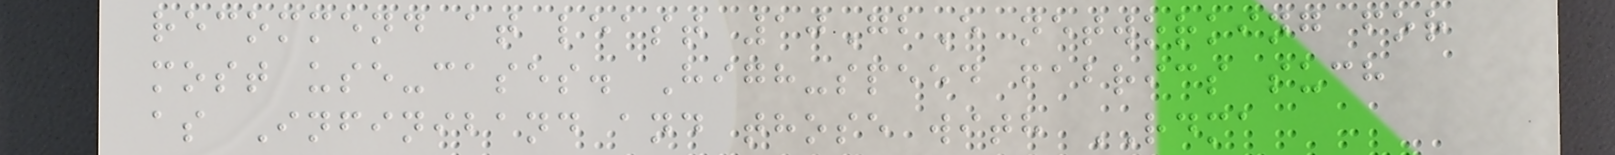recommend at least 10GbE networking for
most use-cases. High-speed fabrics such
as Infiniband and those with RDMA
